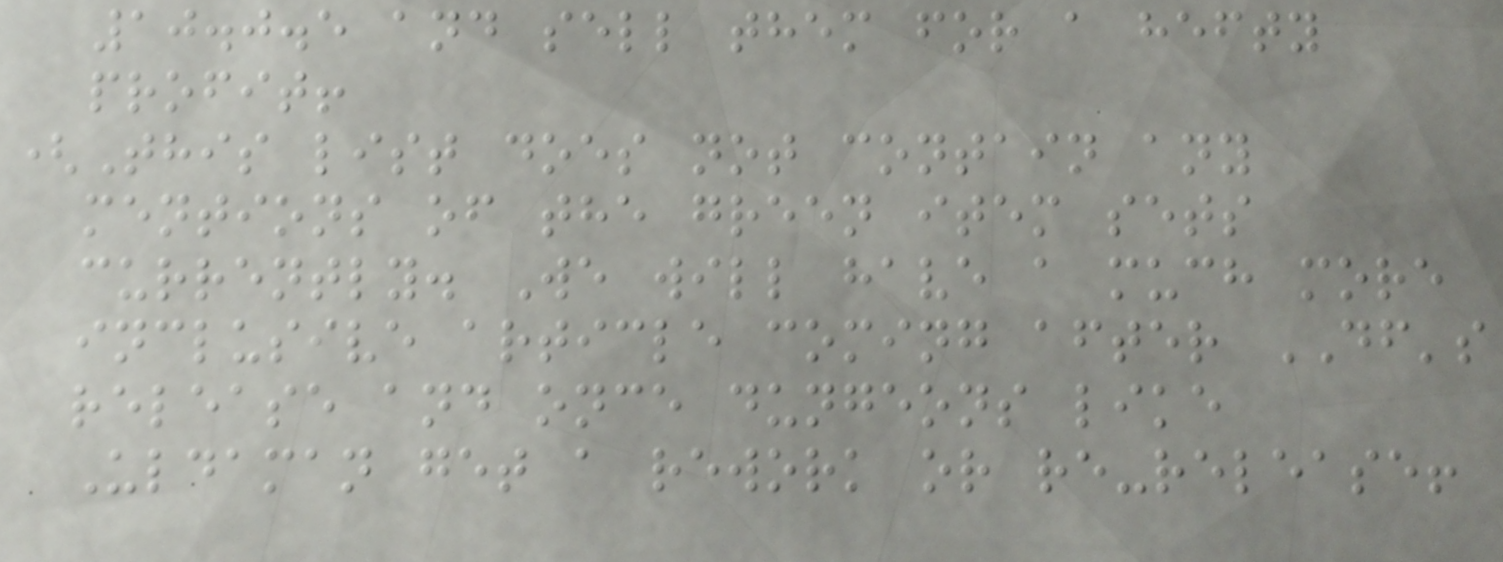10.0.5 and sell them for a hefty
profit!
(This list does not contain any
mentions of the green item sets
currently. We will have a much more
inclusive article coming after DF's
release and once dungeons like
Uldaman get a rework or re-release!
